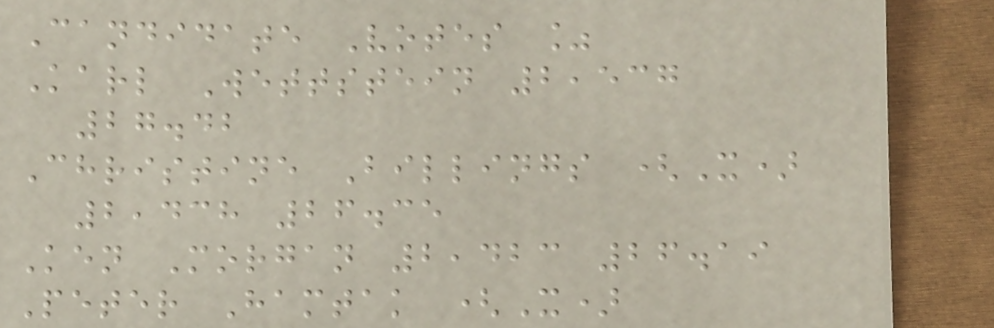Candidate Votes %
Karl Wettstein 2,537
27.42
Christine Billings (X)
2,438 26.35
Ken Morgan 2,423 26.19
Peter Hamtak (X)
